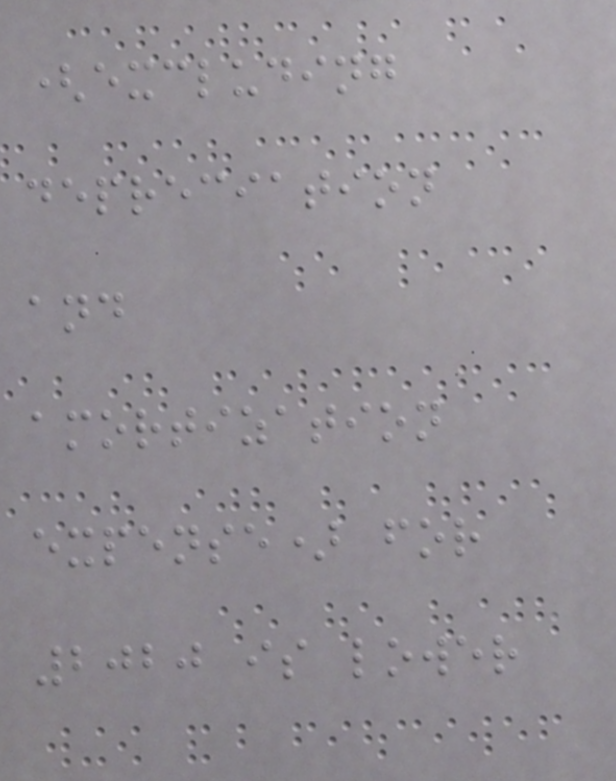(excluding
depreciation
and
amortization
expense) for
2020 is lower
